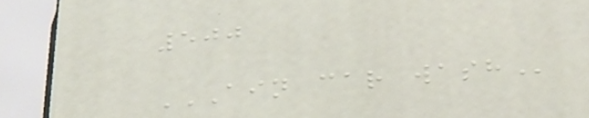500
AIN CAR WASH
